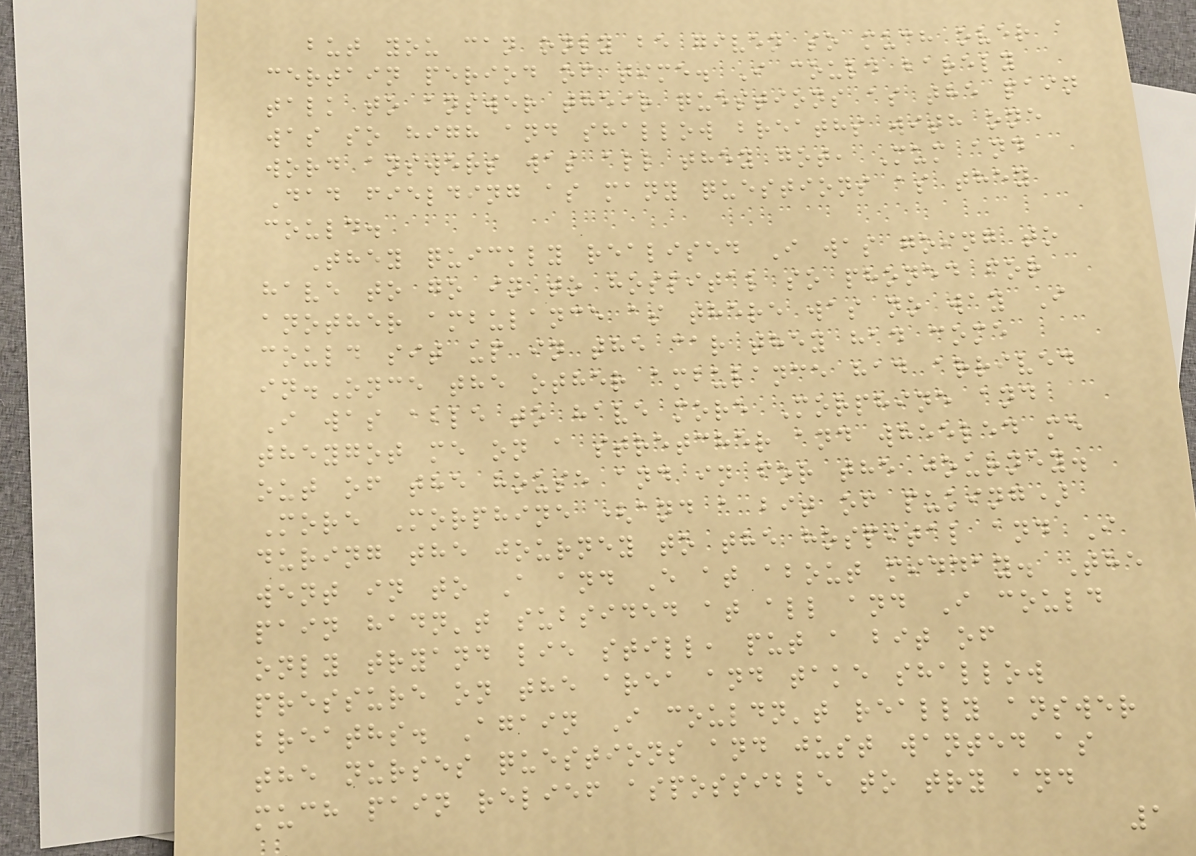but you can only be given so much over a
certain period of time. I could barely
talk to answer their questions as the pain
was so high and shallow breaths with one
word answers was all they got, Mum and
Dad fielding as many questions as they
could.
They quickly realised I was going to
have to go in to hospital so phoned for
another ambulance as there was no way I
could sit up in the car they had come
in.Once the other ambulance had arrived
I was able to have more Morphine and
theygot me on a stretcher and wheeled me
out of the house and in for the journey.
More Morphine (and a bit of puking)
during the journey to the hospital and I
went in to A and E at about midday. The
pain hadn't subsided at all and I could
only tryand lie still, put a bit of
pressure on the area and take shallow
breaths. Again I couldn't really answer
the nurses questions and just wanted as
much pain relief aspossible to try and
1
